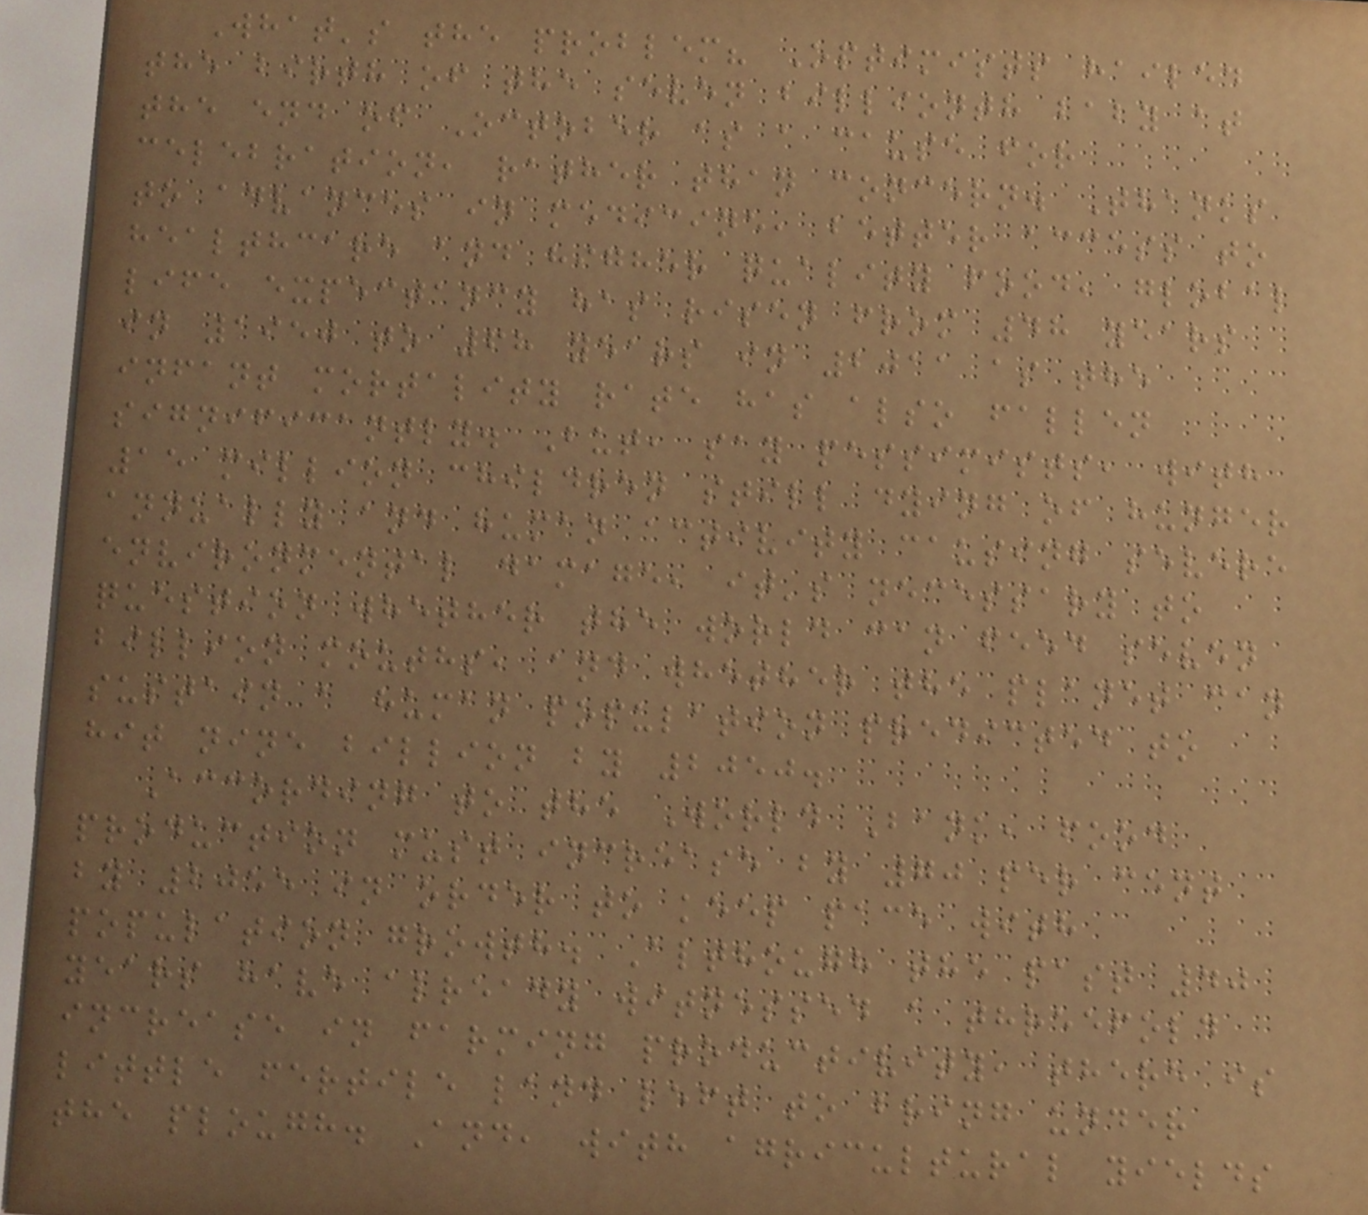What's the problem? Optimists hailed
the birth of the seven billionth baby at
the end of October as a cause for
celebration, rather than concern. Thanks
to advances in medicine, better access to
healthcare and higher quality food, global
life expectancy has risen from 48 years
in 1950 to 68 years in 2011 as the
infant mortality rate has also fallen
significantly. But, say pessimists, with
15 million children still dying of hunger
annually and human activity causing severe
environmental damage, it's necessary to
question whether the world can feed seven
billion mouths, and whether the planet can
sustain a human population predicted to
hit nine billion by 2050.
According to the World Bank, food
production must increase by 70 per cent
by 2055 in order to keep pace with
population growth. Although the past 40
years have already witnessed a threefold
increase in farming productivity, there is
little fertile land left to bring under
the plough. And, with agricultural yields
